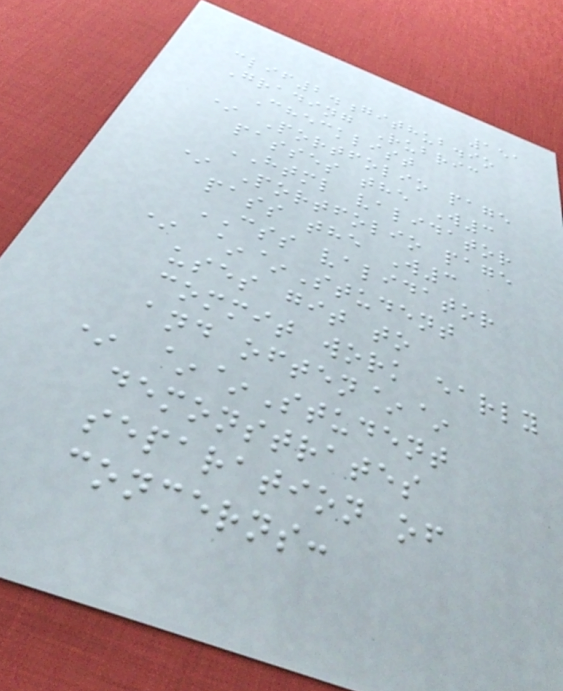151
clif2.github.io
Grading Rubric
Checklist
* Portfolio page
passes the W3
HTML validator
* Portfolio page
pass the W3
CSS validator
* ~~Student
uses git to
commit work early
and often~~
* ~~Student
demonstrates
separation of
concerns:
